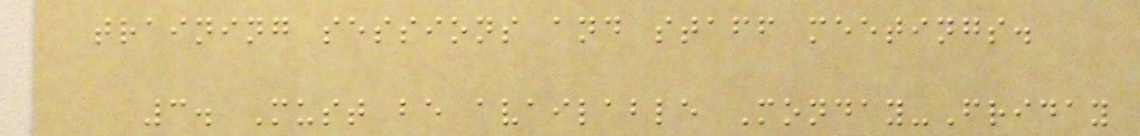training sessions and staff meetings.
3. Must be available Monday-Friday
